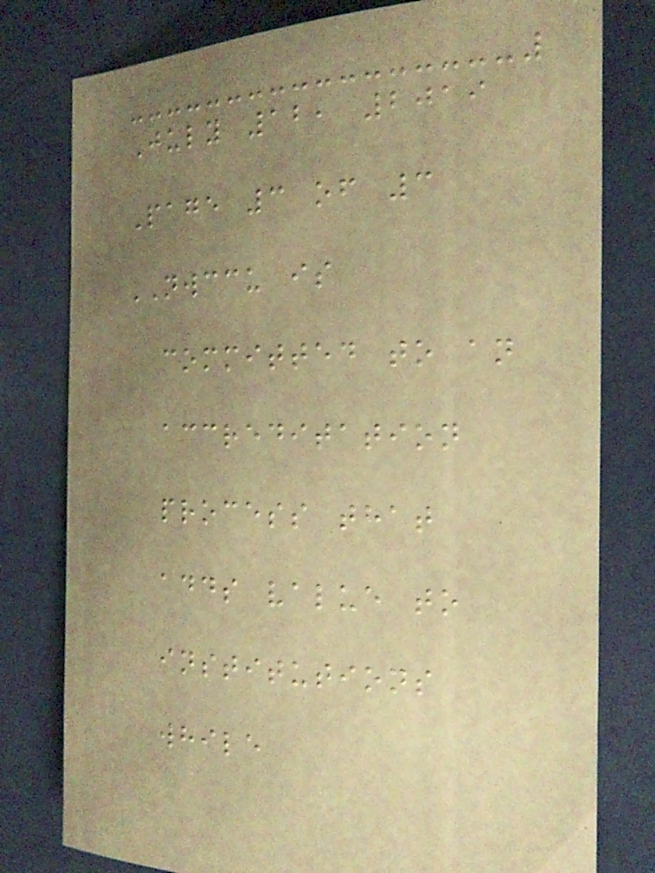July 12, 2019
Page 3 of 3
NWCCU is
committed to an
accreditation
process that
adds value to
institutions
while
